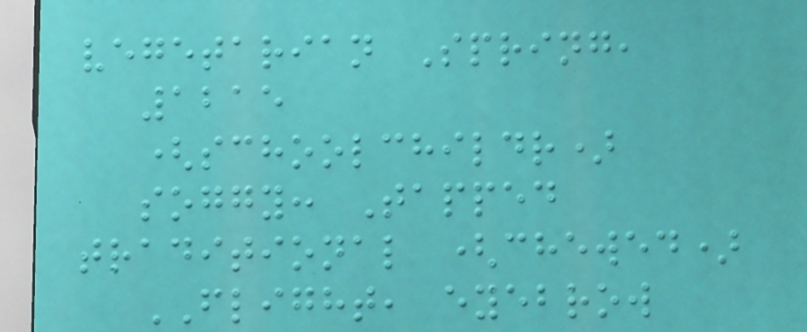vegetarian Spring,
1215
(schoolchildr)
soggy: Tapped
traditional (chewed)
FLIGHT, eyebrow
